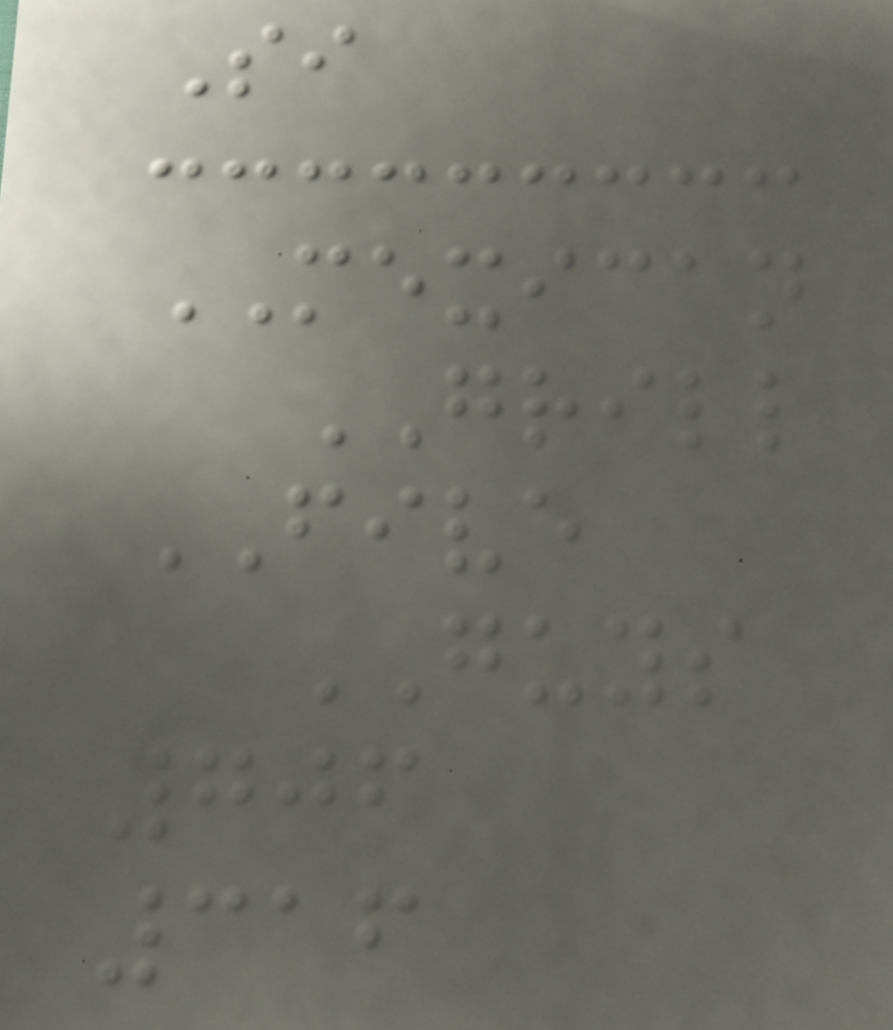Si
MEXICAN
GRILL
FIVE
GUYS
706
316
